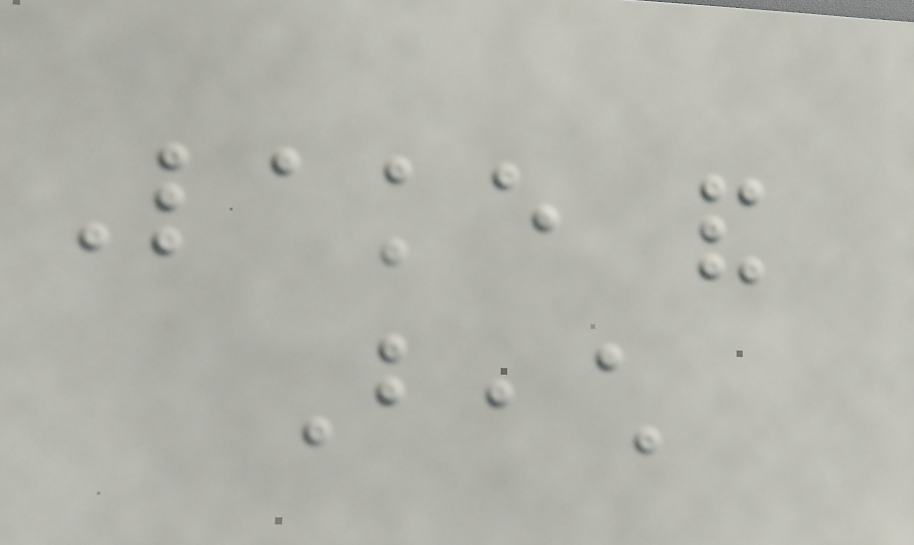Lake and
Beach
